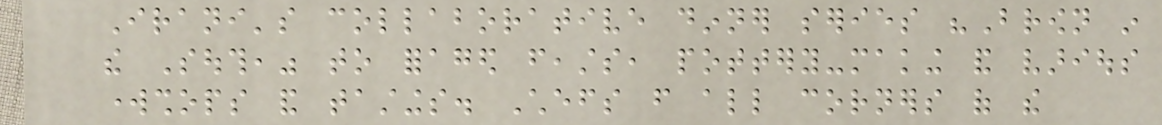Irani's collaborative dinner series "Brown in
the South," to foraged feasts, pottery-making and various
workshops and tastings. Chefs from all corners of the
